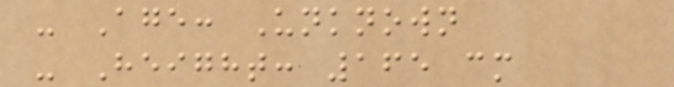- Age: Unknown
- Height: 165 cm
